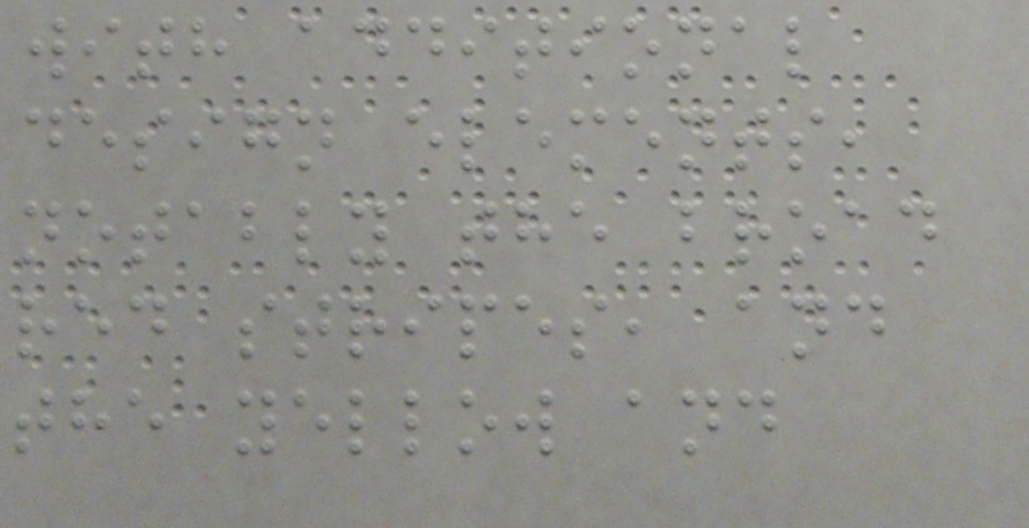with additional
design elements,
notably the broad
red stripes, and
the yellow and
